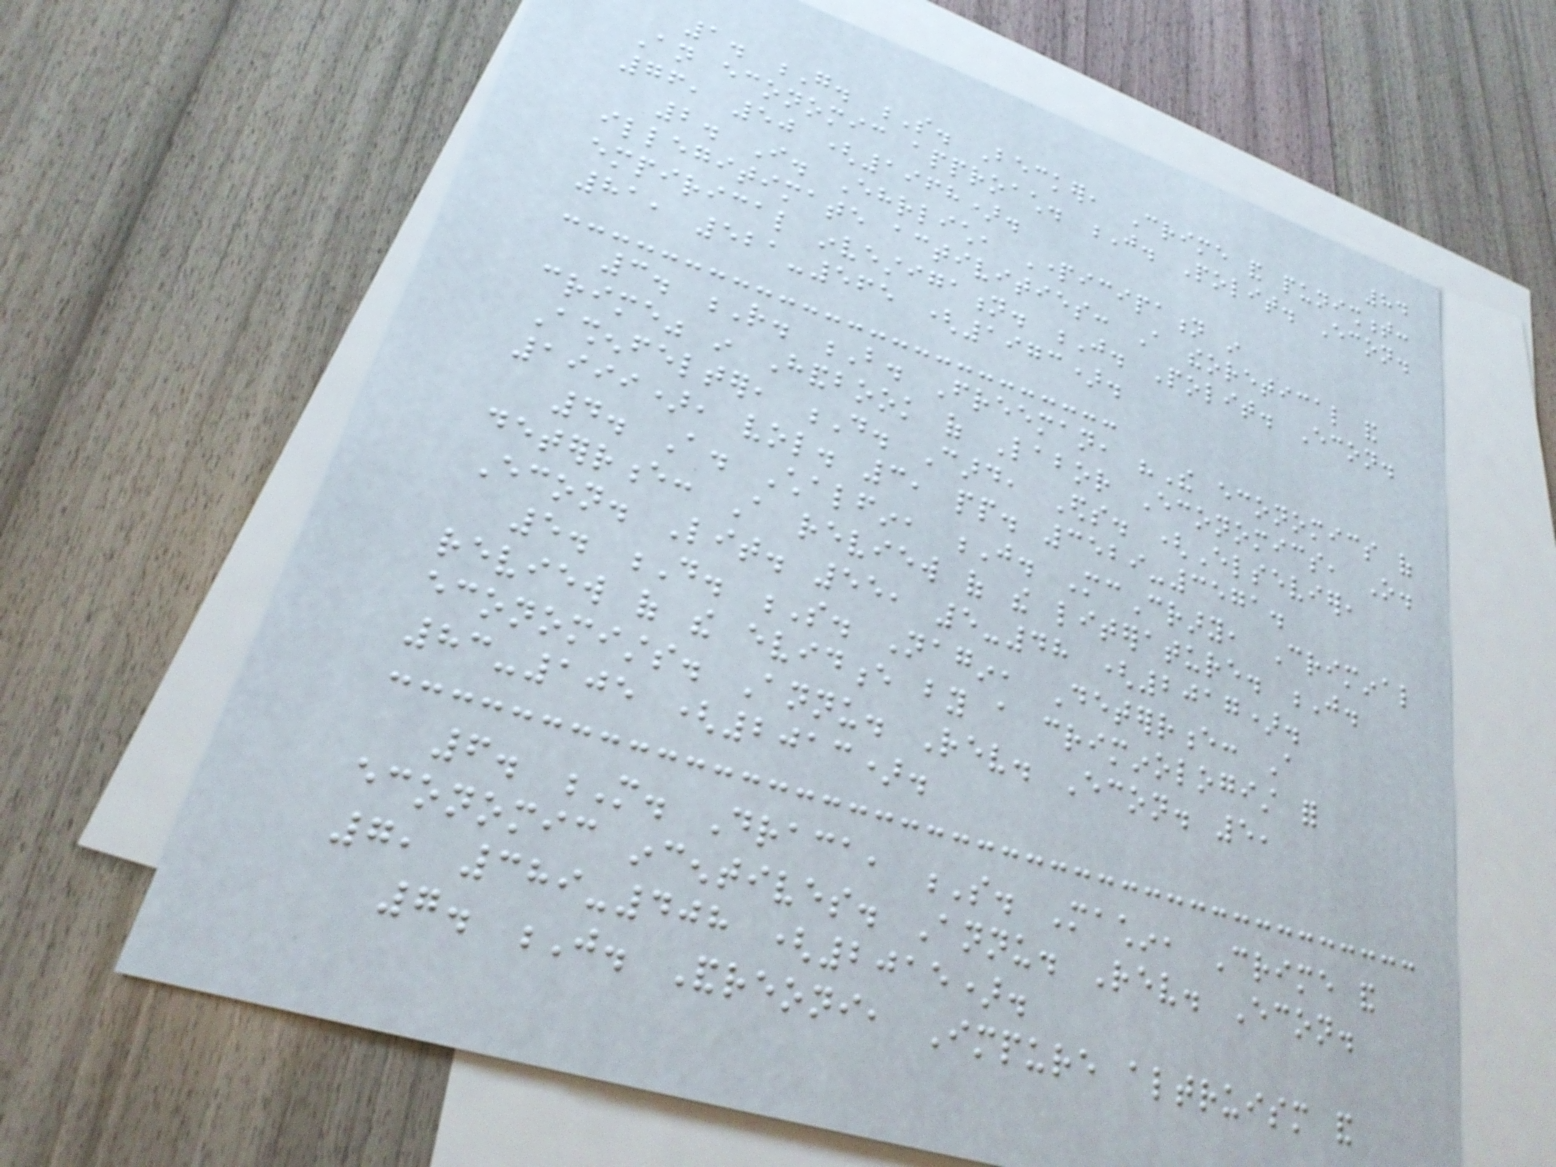84
1. G. S. Becker, Crime and punishment:
An economic approach. J. Polit. Econ.
76, 50 (1968).
2. I. Ehrlich, Participation in
illegitimate activities: A theoretical and
empirical investigation. J. Polit. Econ.
81, 521-565 (1973).
3. R. B. Freeman, "The economics of
crime" in Handbook of Labor Economics, O.
Ashenfelter, D. Card, Eds. (Elsevier,
1999), vol. 3, pp. 3529-3571.
4. A. Chalfin, J. McCrary, Criminal
deterrence: A review of the literature. J.
Econ. Lit. 55, 5-48 (2017).
5. D. S. Nagin, Deterrence: A
review of the evidence by a criminologist for
economists. Annu. Rev. Econ. 5,
83-105 (2013).
6. M. Draca, S. Machin, Crime and
economic incentives. Annu. Rev. Econ.
7, 389-408 (2015).
7. J. Andreoni, Impure altruism and
